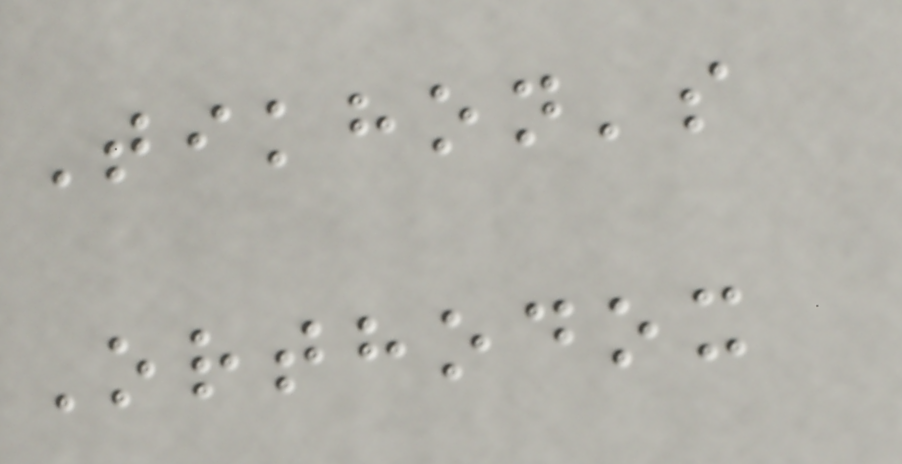Tikhon's
Orthodox
